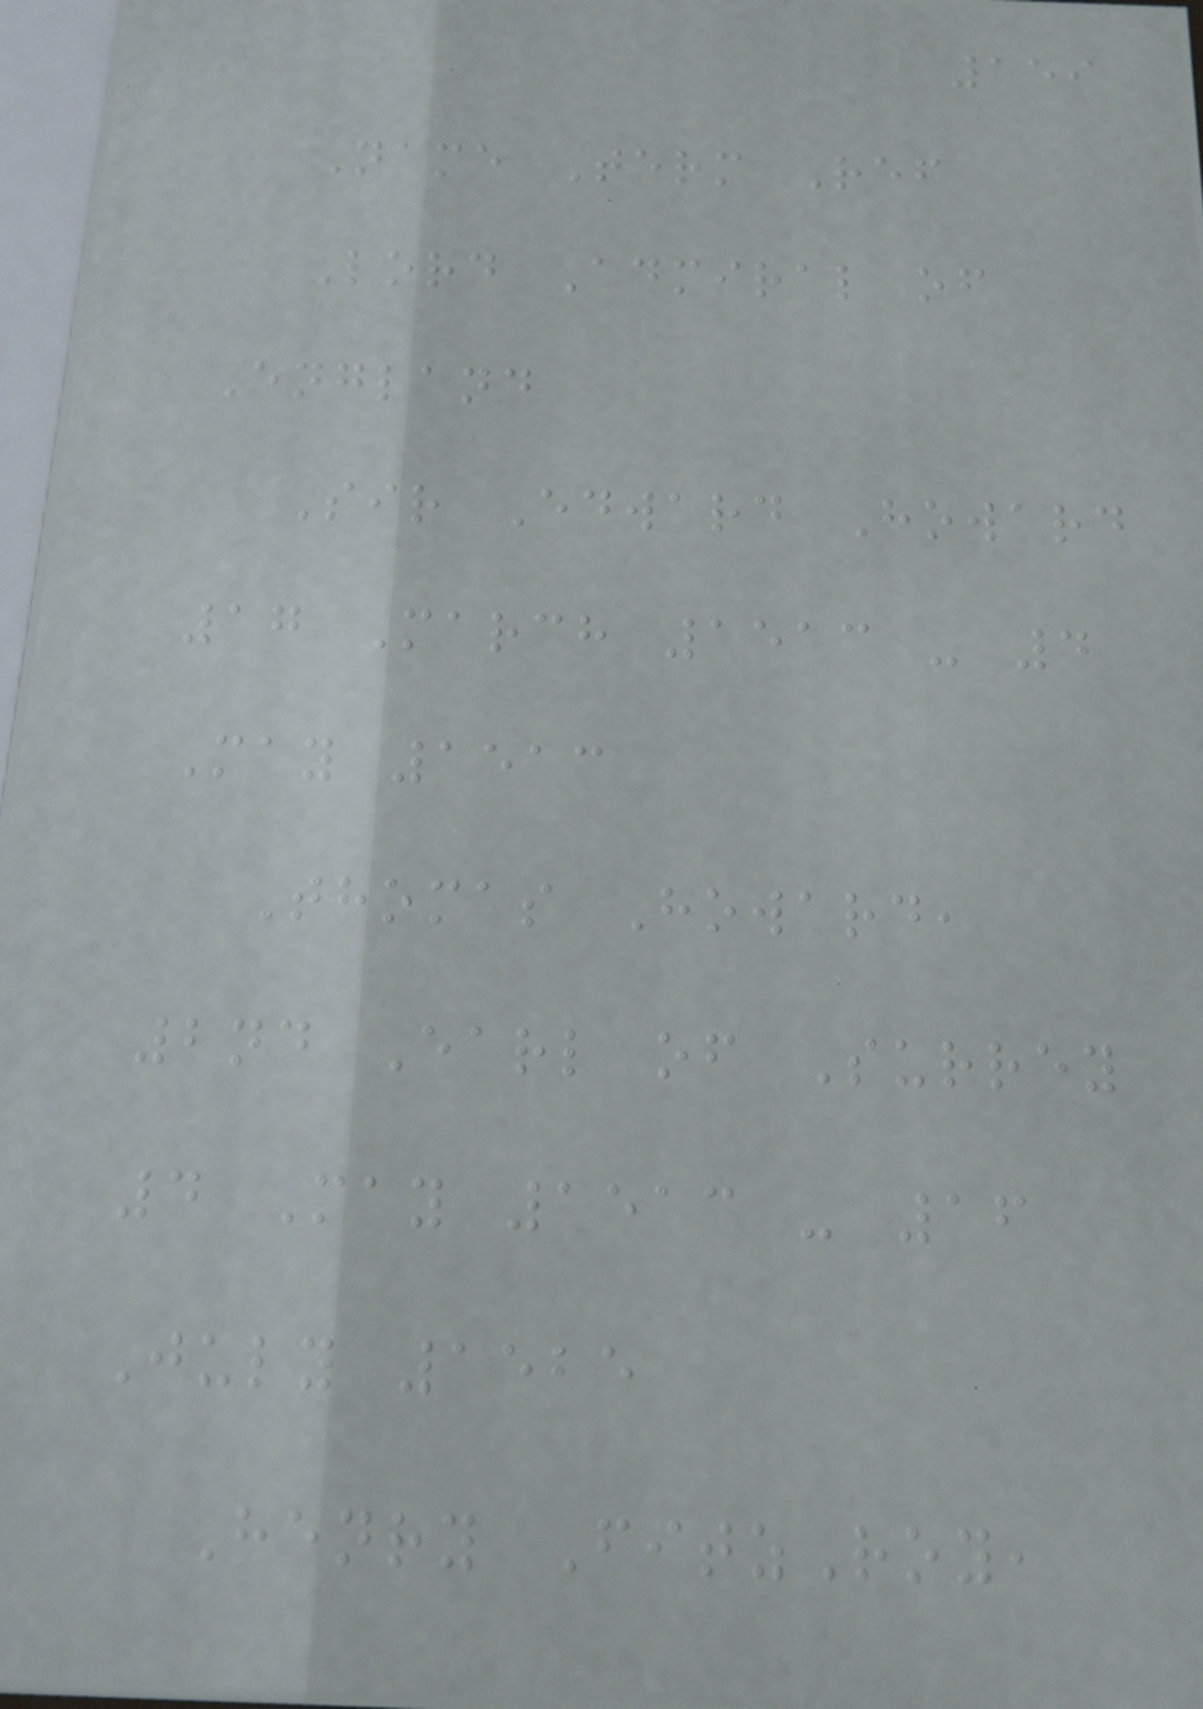159
Name Term Ref
Lord Admiral of
England
Sir Edward Howard
17 March 1513 - 4
May 1513
Thomas Howard,
2nd Earl of Surrey
4 May 1513 - 16
July 1525
Henry FitzRoy,
